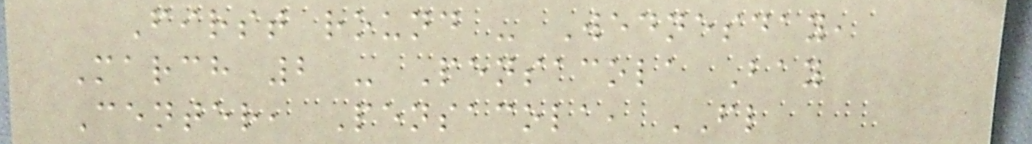First round - Wednesday,
March 2 - Pensacola Bay
Center, Pensacola, FL
